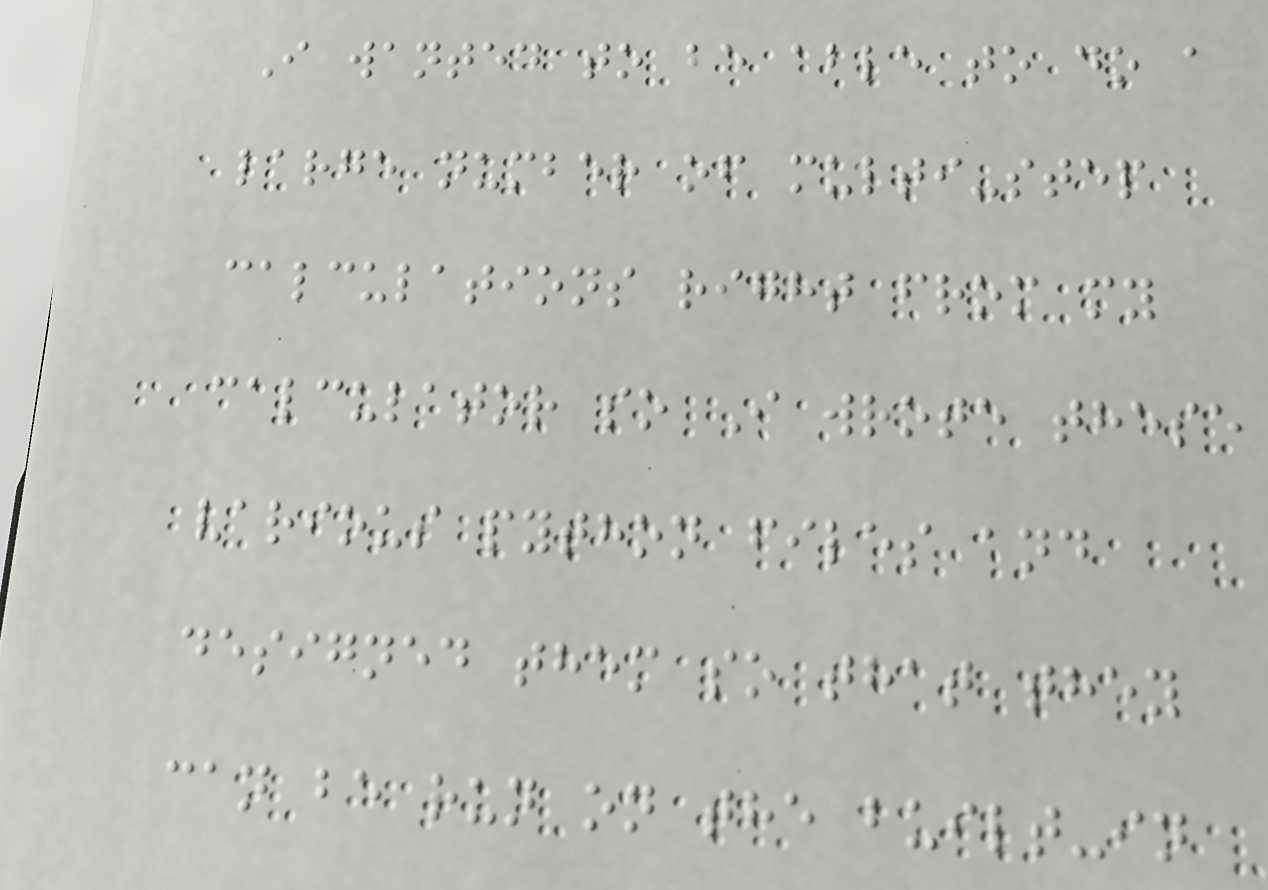I wanted to be able to do a
large number of multi-step
calculations right from my
calculator so I wrote these
various python files and
designed them so that they
can be run on the built-in
